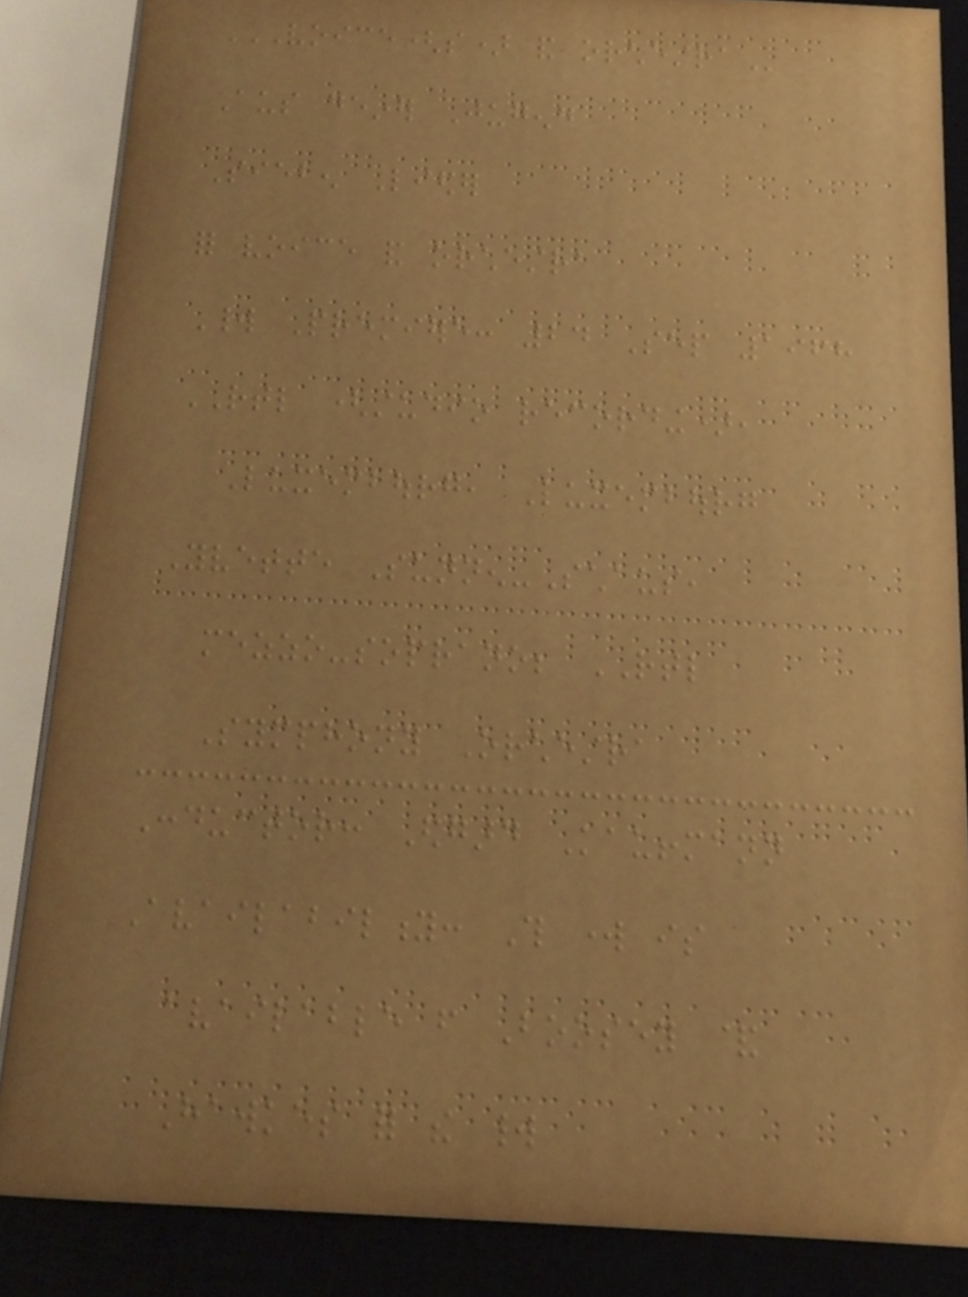VOICE(S) AND ORCHESTRA
Aus deiner Jugend
Sieben Lieder
for voice and orchestra
World Premiere: 24 Sep 1968
RTL (studio recording),
Luxembourg, Luxembourg
Yvette Sunnen-Schaus,
mezzo-soprano; RTL
Symphony Orchestra
Conductor: Edgard Kauffmann
Availability: This work is
available from Boosey &
Hawkes for the world
